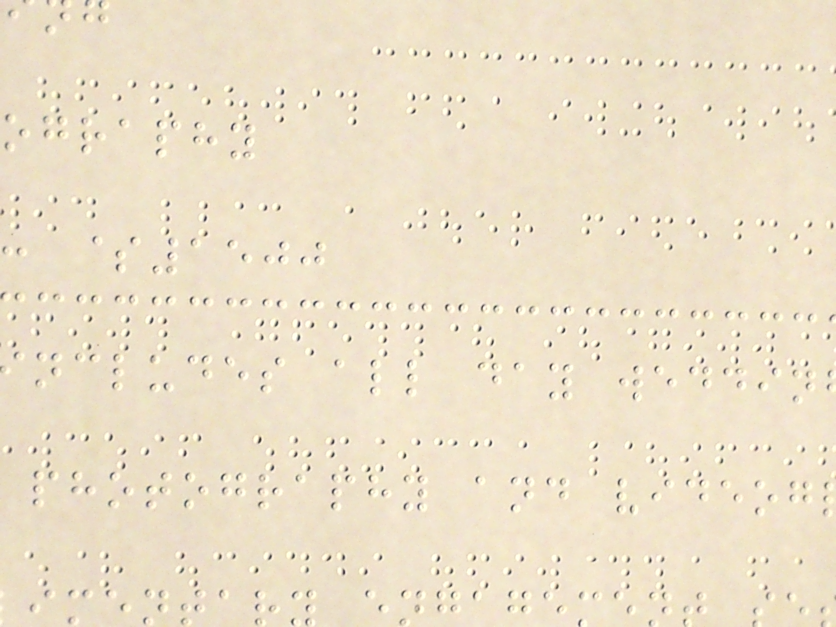ography
$1500
ncludes all day weddin
photography and videog
